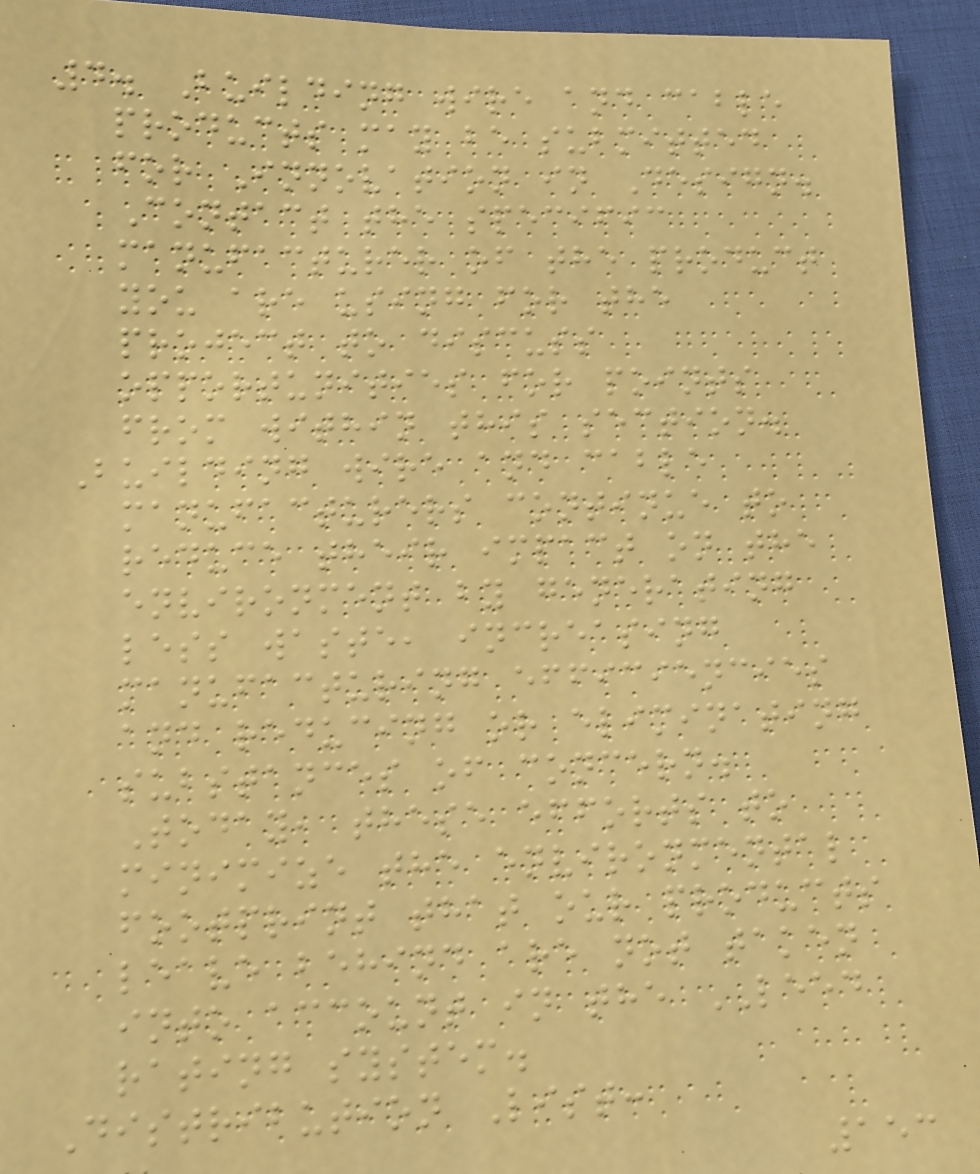4. Building wire and cable
products may be submitted
for Innovation in Design.
Contact the specific
manufacturer of the product
you are using for the
project to discuss
opportunities for points
from within this section.
Building wire and cable
manufacturers continue to
reduce their impact on the
environment by generating
less waste, increasing
manufacturing efficiencies
and reducing or eliminating
substances of concern.
Today, these efforts to
minimize the environmental
footprint that our products
leave behind are not taken
into account in the LEED
rating system.
Distribution List:
153
